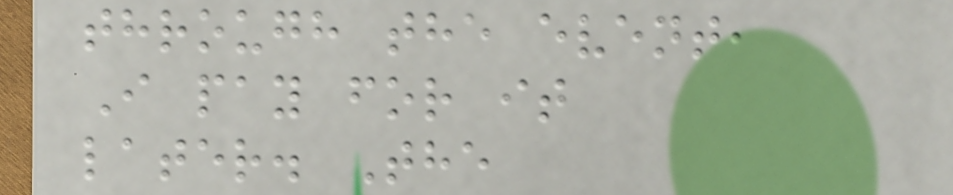through the event,
I pay for it
later. The
